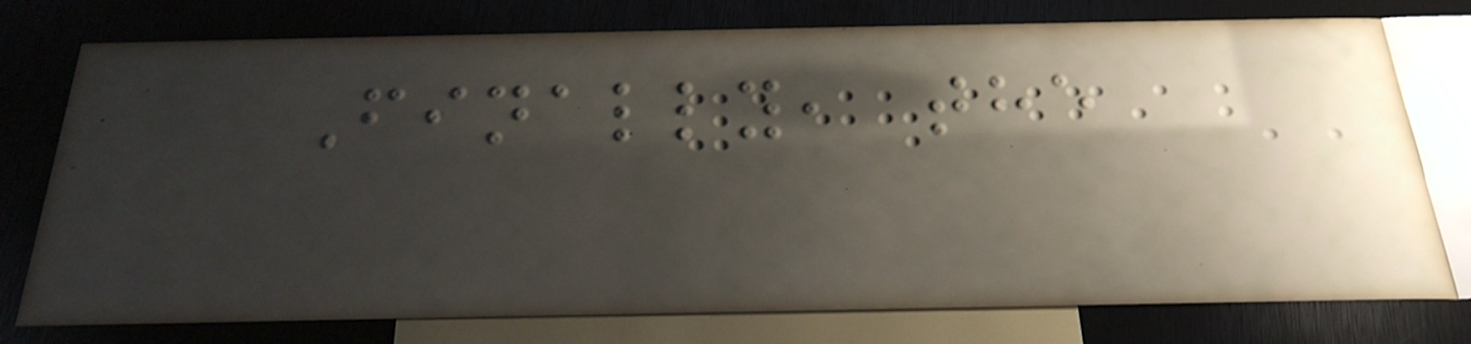Finally, the
